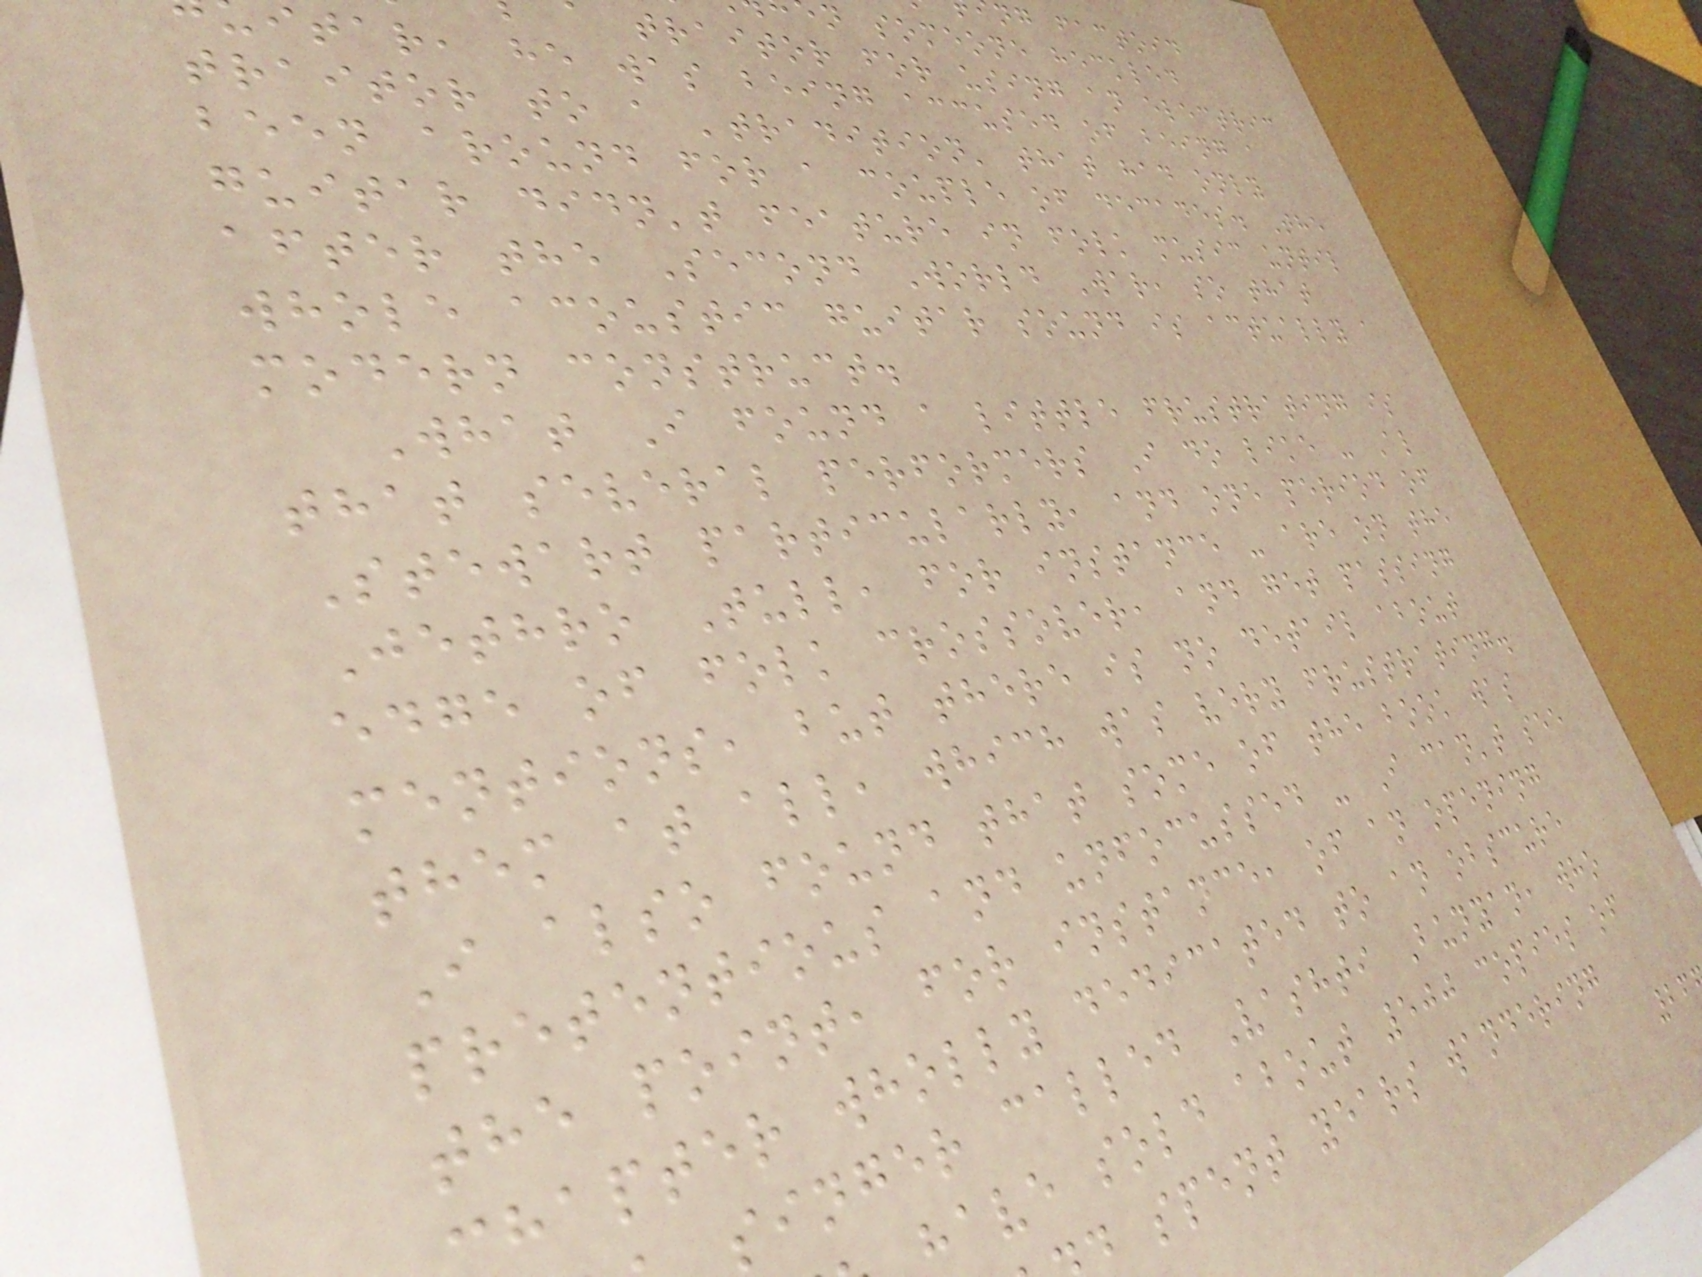ng factoid
n someone heckled
traitor for using an electric
itar, he was being accused of being a
traitor to a 'tradition' that had only
been around for a couple of decades. The
guitar didn't feature in folk music until
after the Second World War, so that
whole acoustic guitar sound is actually a
modern construct.
What I found a little frustrating is
that several performers I do like - Al
Stewart particularly, and one period of
Jethro Tull, for instance - are on the
edge of folk crossover, and get passing
mentions, but there is no detail about
them at all, which was very frustrating.
I also found that some of the book was
pretentious and unfocussed - I can't see
the point, for instance, of an opening
hapter wholly dedicated to an obscure
singer called Vashti Bunyan, who
have sold about 500 copies of
spent years wandering
